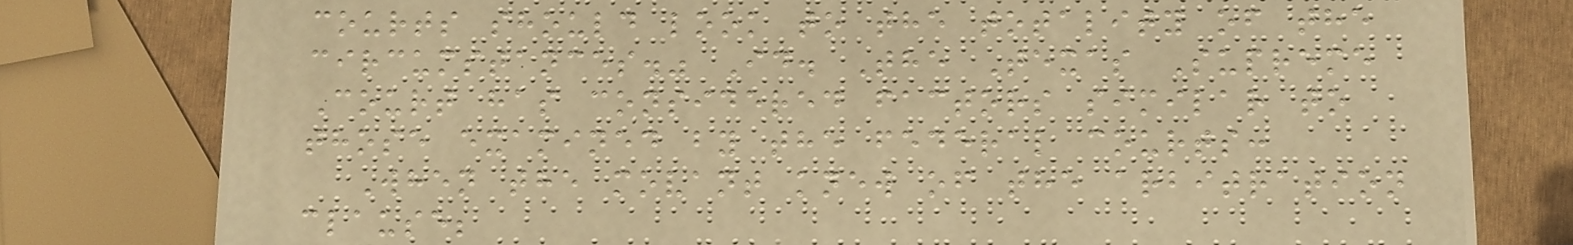courts should look to the totality of the
circumstances." Id. The Texas Supreme
Court has considered factors similar to
those examined by the federal courts:
When the movant knew of the arbitration
clause;
